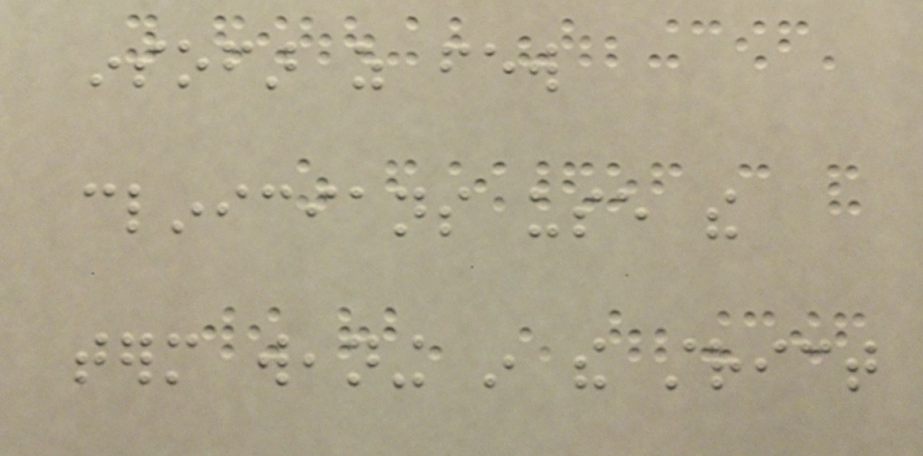insofar as few
clinicians use the
term weaning in the strict
